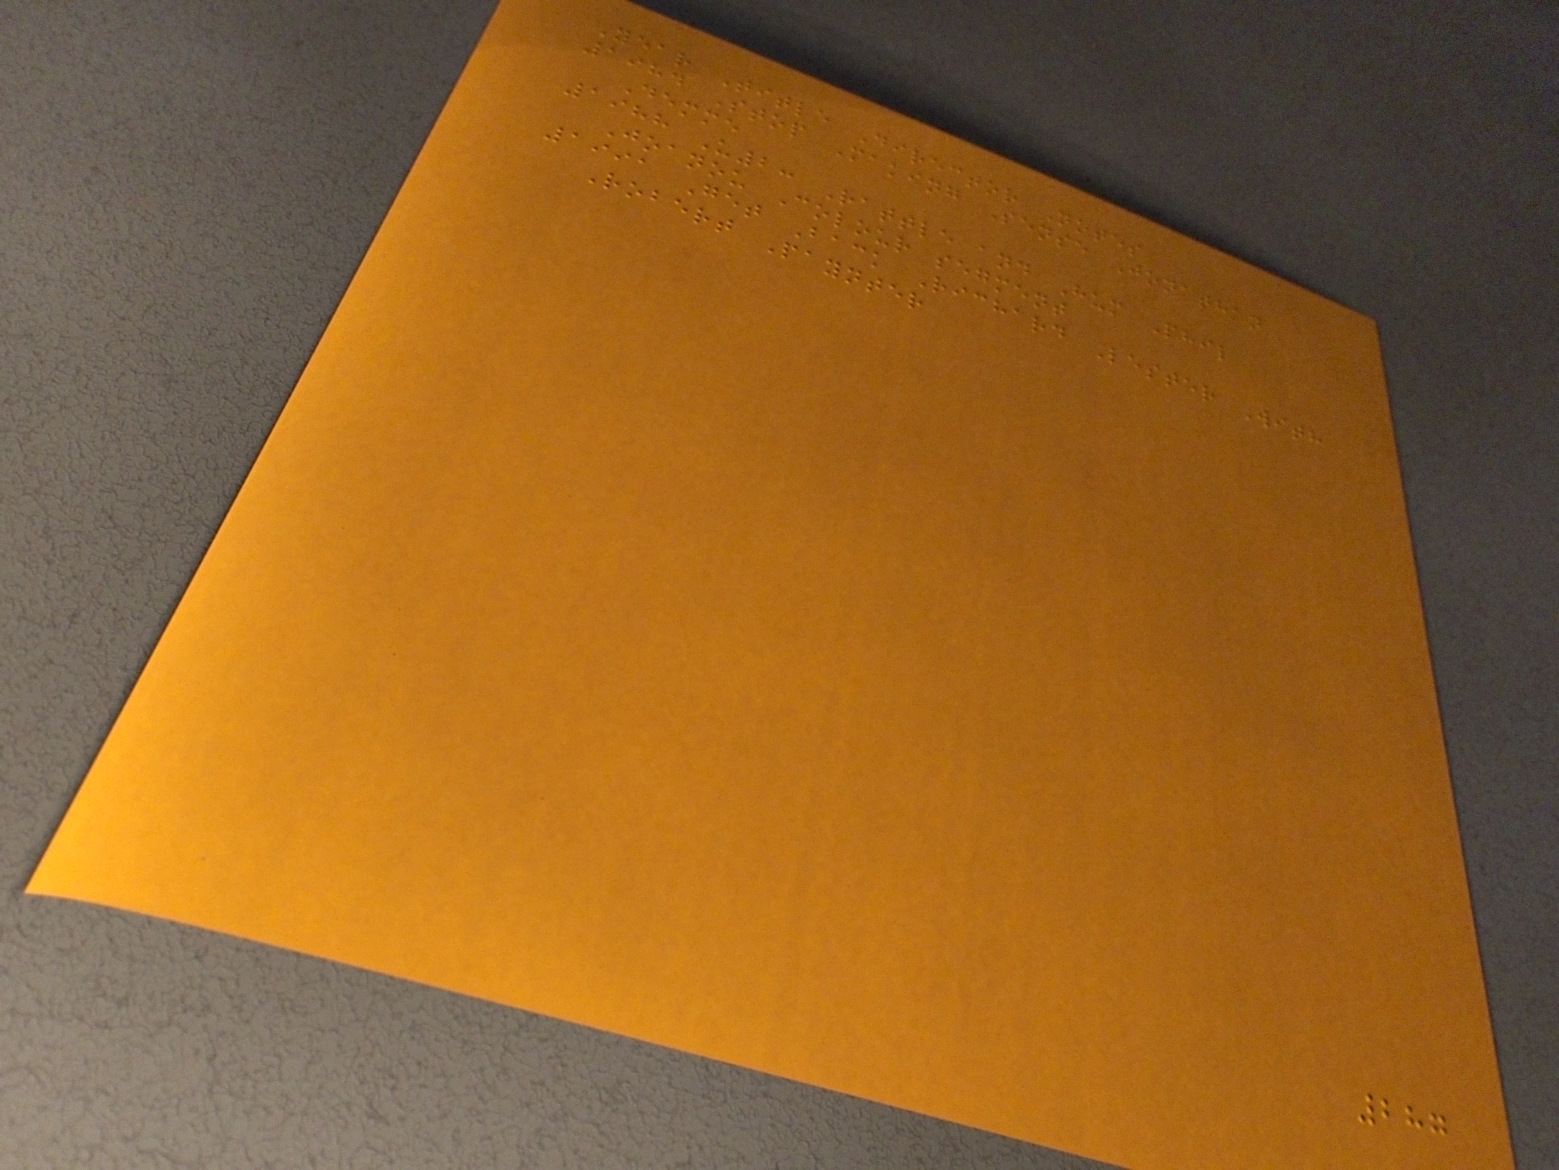Year Title Director Notes
1984 Stop Making Sense Jonathan
Demme
1988 U2: Rattle and Hum Phil
Joanou Colour segment
1991 Get Back Richard Lester With
Robert Paynter
287
